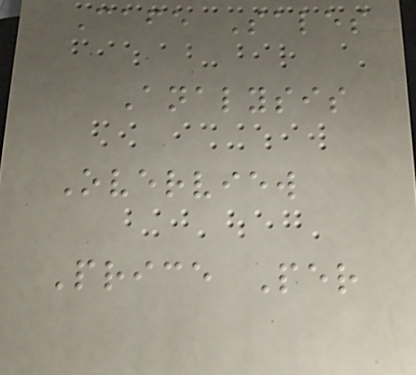Cafe Sales
Analysis
Overview
Price Per
